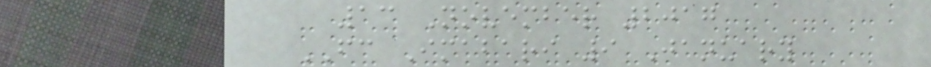13 November 2017
FC Imabari 9 January
